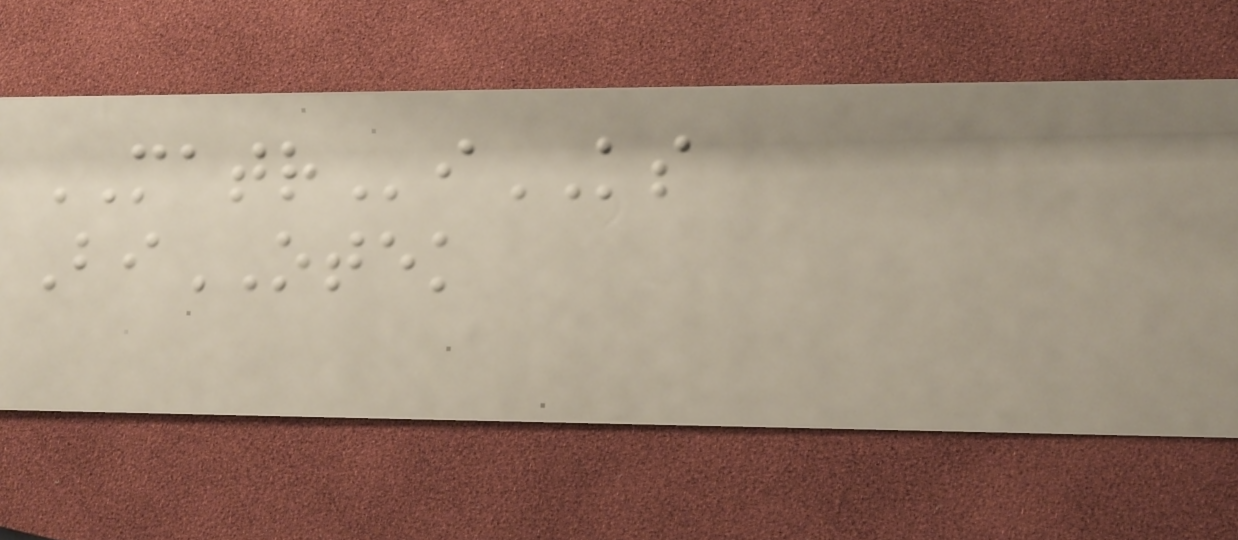MATRiKS
BiOTEK
